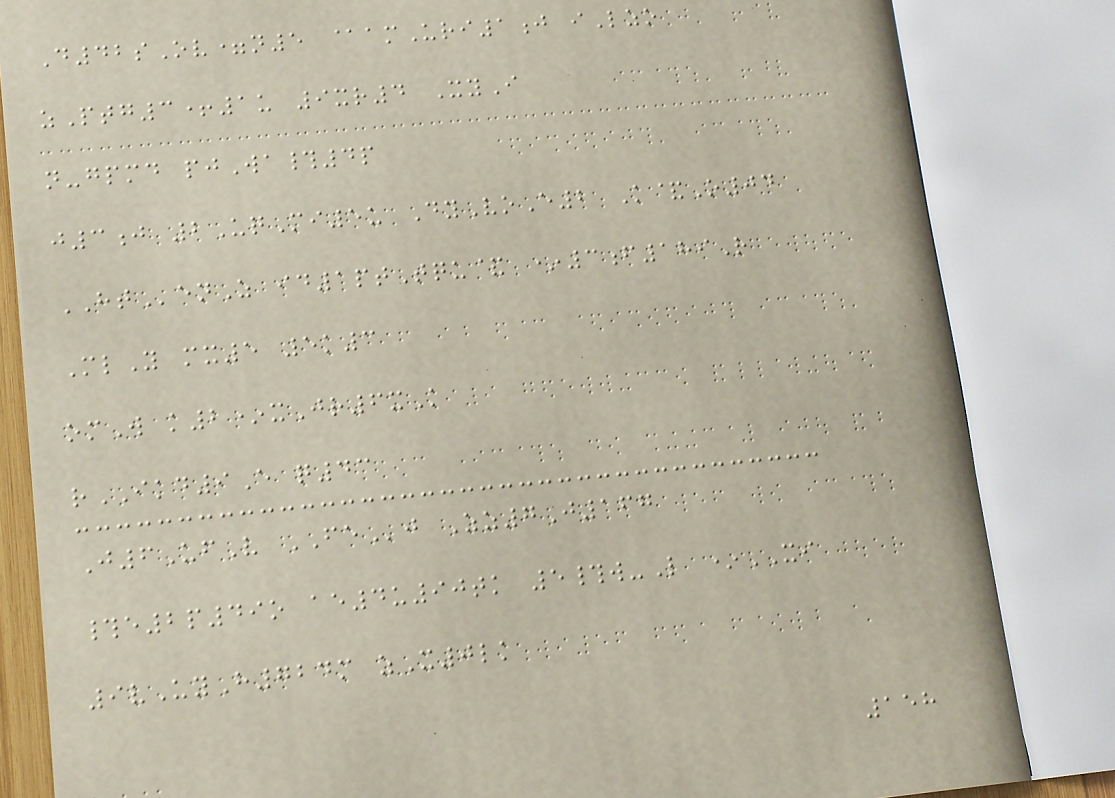D42sOv=n5 @amUri1j iLzo
zPtg3+1u 9xr4 XyI
n-gpmd pjWa#4p
j3j 2UqMi5u DyVoE2 K&O04
HTenZ id1ptTqu& *3f189R
MlY mx5 5k3
omW k2*xJr6xK
rIKD9E q43
J6UfV FEj Zz7J167
#e2p49o ae4u90tk 5#w-L *XI
9vUyH724m zX0lk
158
